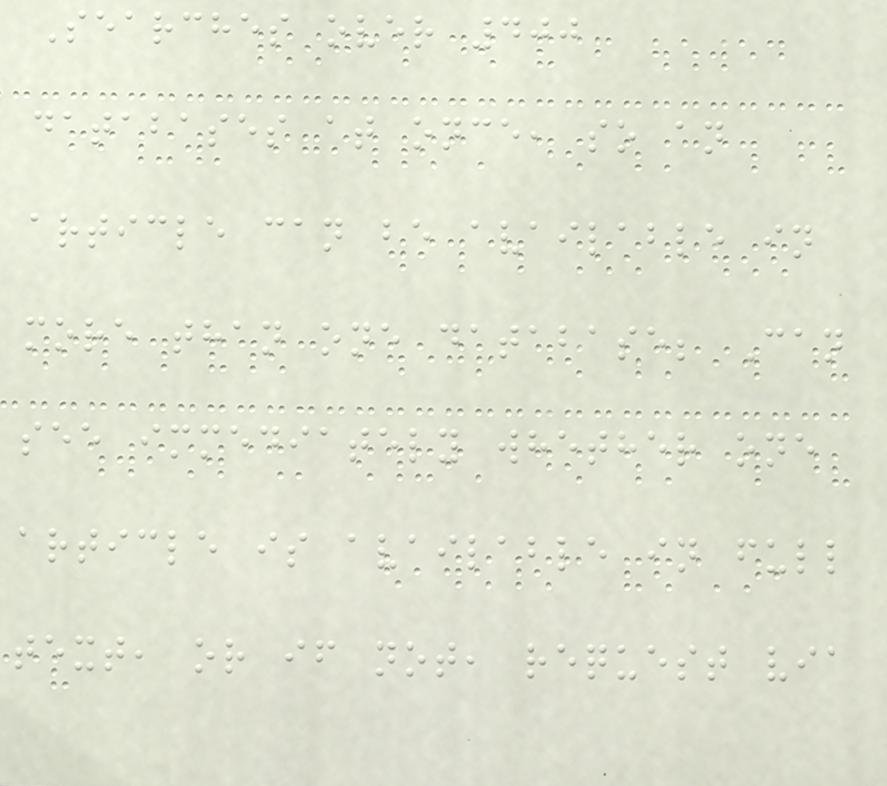Searches over 400
databases at once, so an
article can be available in
more than one database; Can
see immediately whether one
article is available in full
text, or if not, request via
